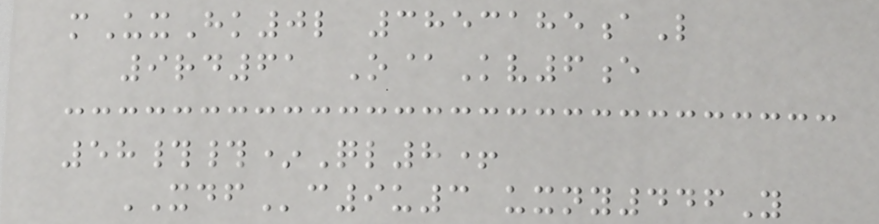mUxHk0l 3853185aL
9rd61 O@Kv6e
58##*Ql8+
XDFc9u3 uxny446Y
